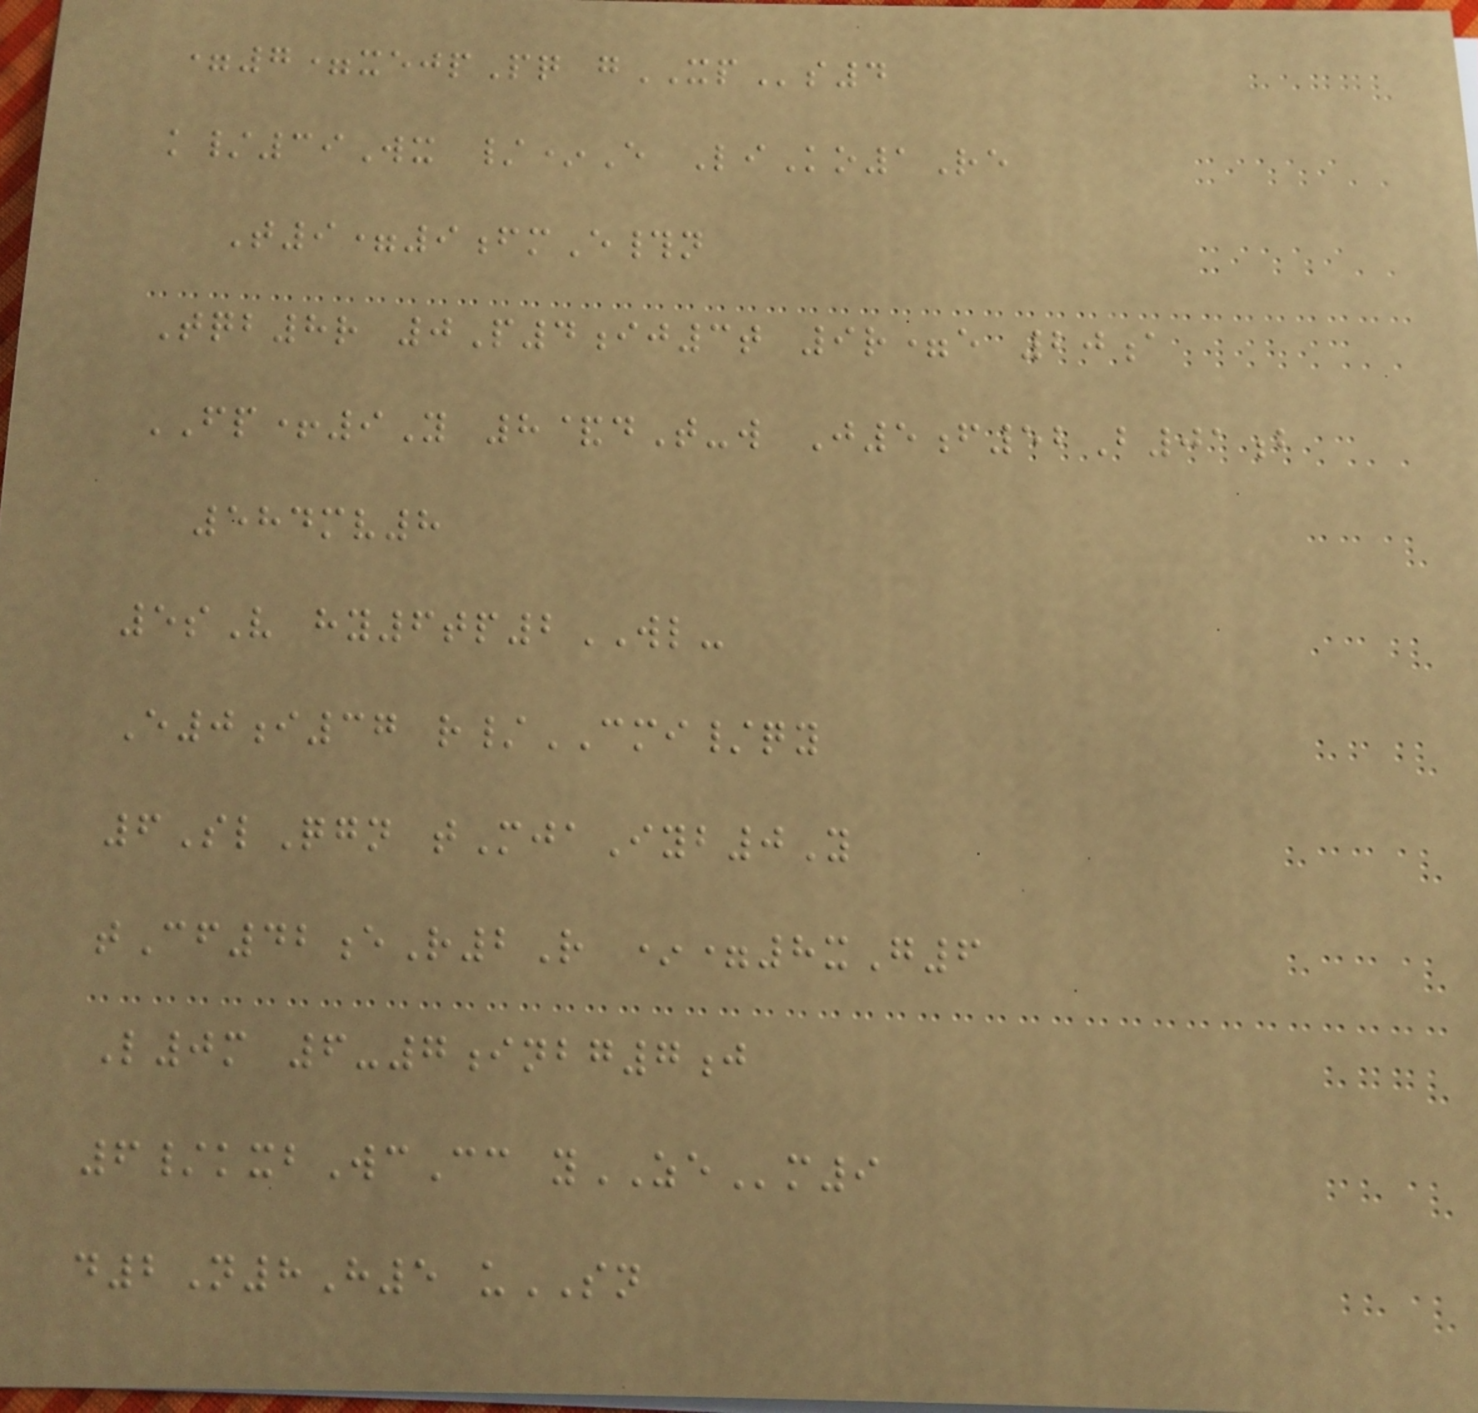=7=xejpPq gXPs4
k/39Wx /*E LiKo1Re
T9=9fmE#n
Tqb8r 0P4ij3t 9r=e 20a
FP+9Y 8&dT-w J5f52B01b
584mv8
5sV hy6tp2WL-
E0i37 r/CMI/qy
6SlQgn tMjaIyb0Y
tCf42eR2R *=8xG6
L0m 6-7inbg7j
6/kxbWcCc yZEm9
d2N8H5 uSN
